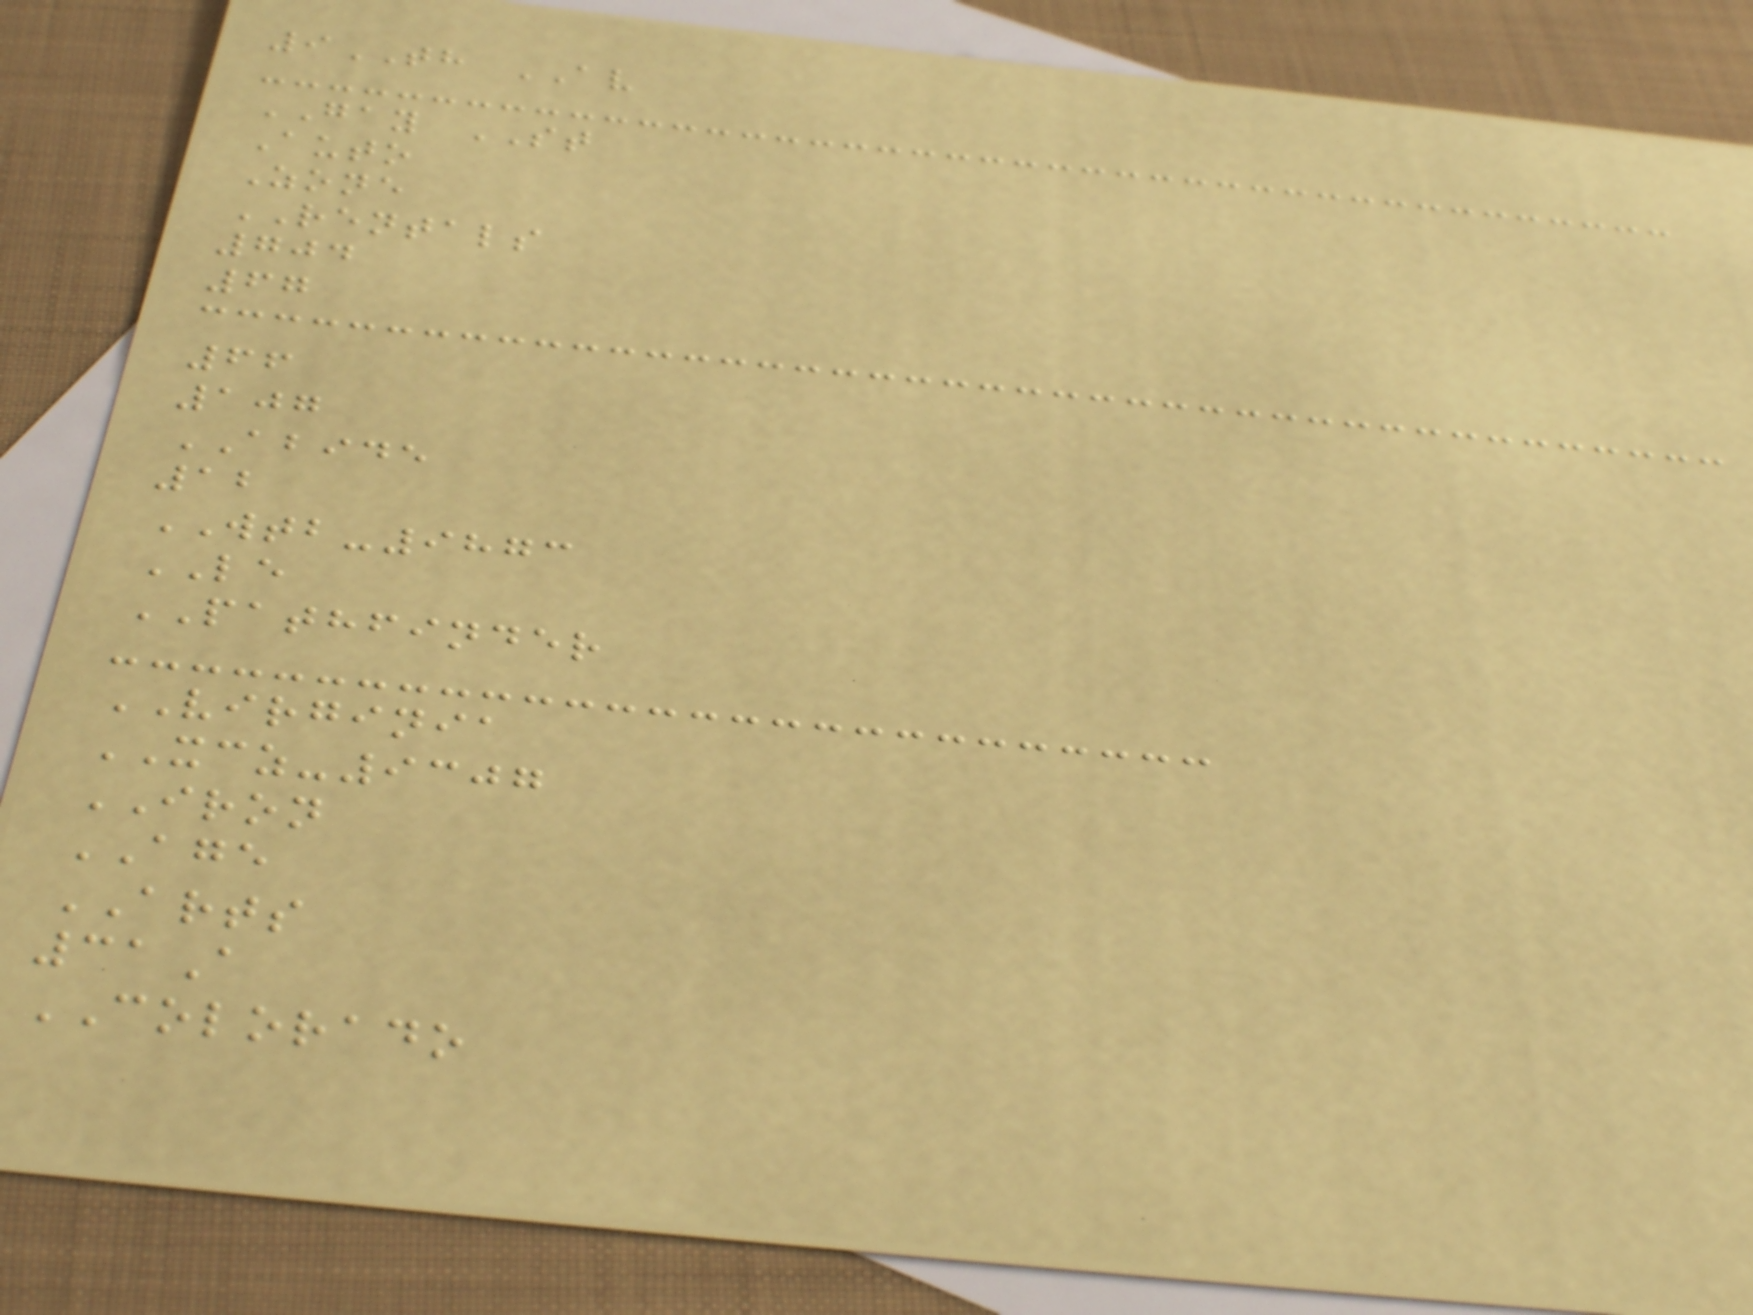9TH AV
GAY ST
Auto
Zone
RENTALS
704
67
66
107
ABIDE
12
WTB-9873
LE
PATHFINDER
VIRGINIA
XCZ-9307
IRON
AGE
ARTS
31A
COLORADO
